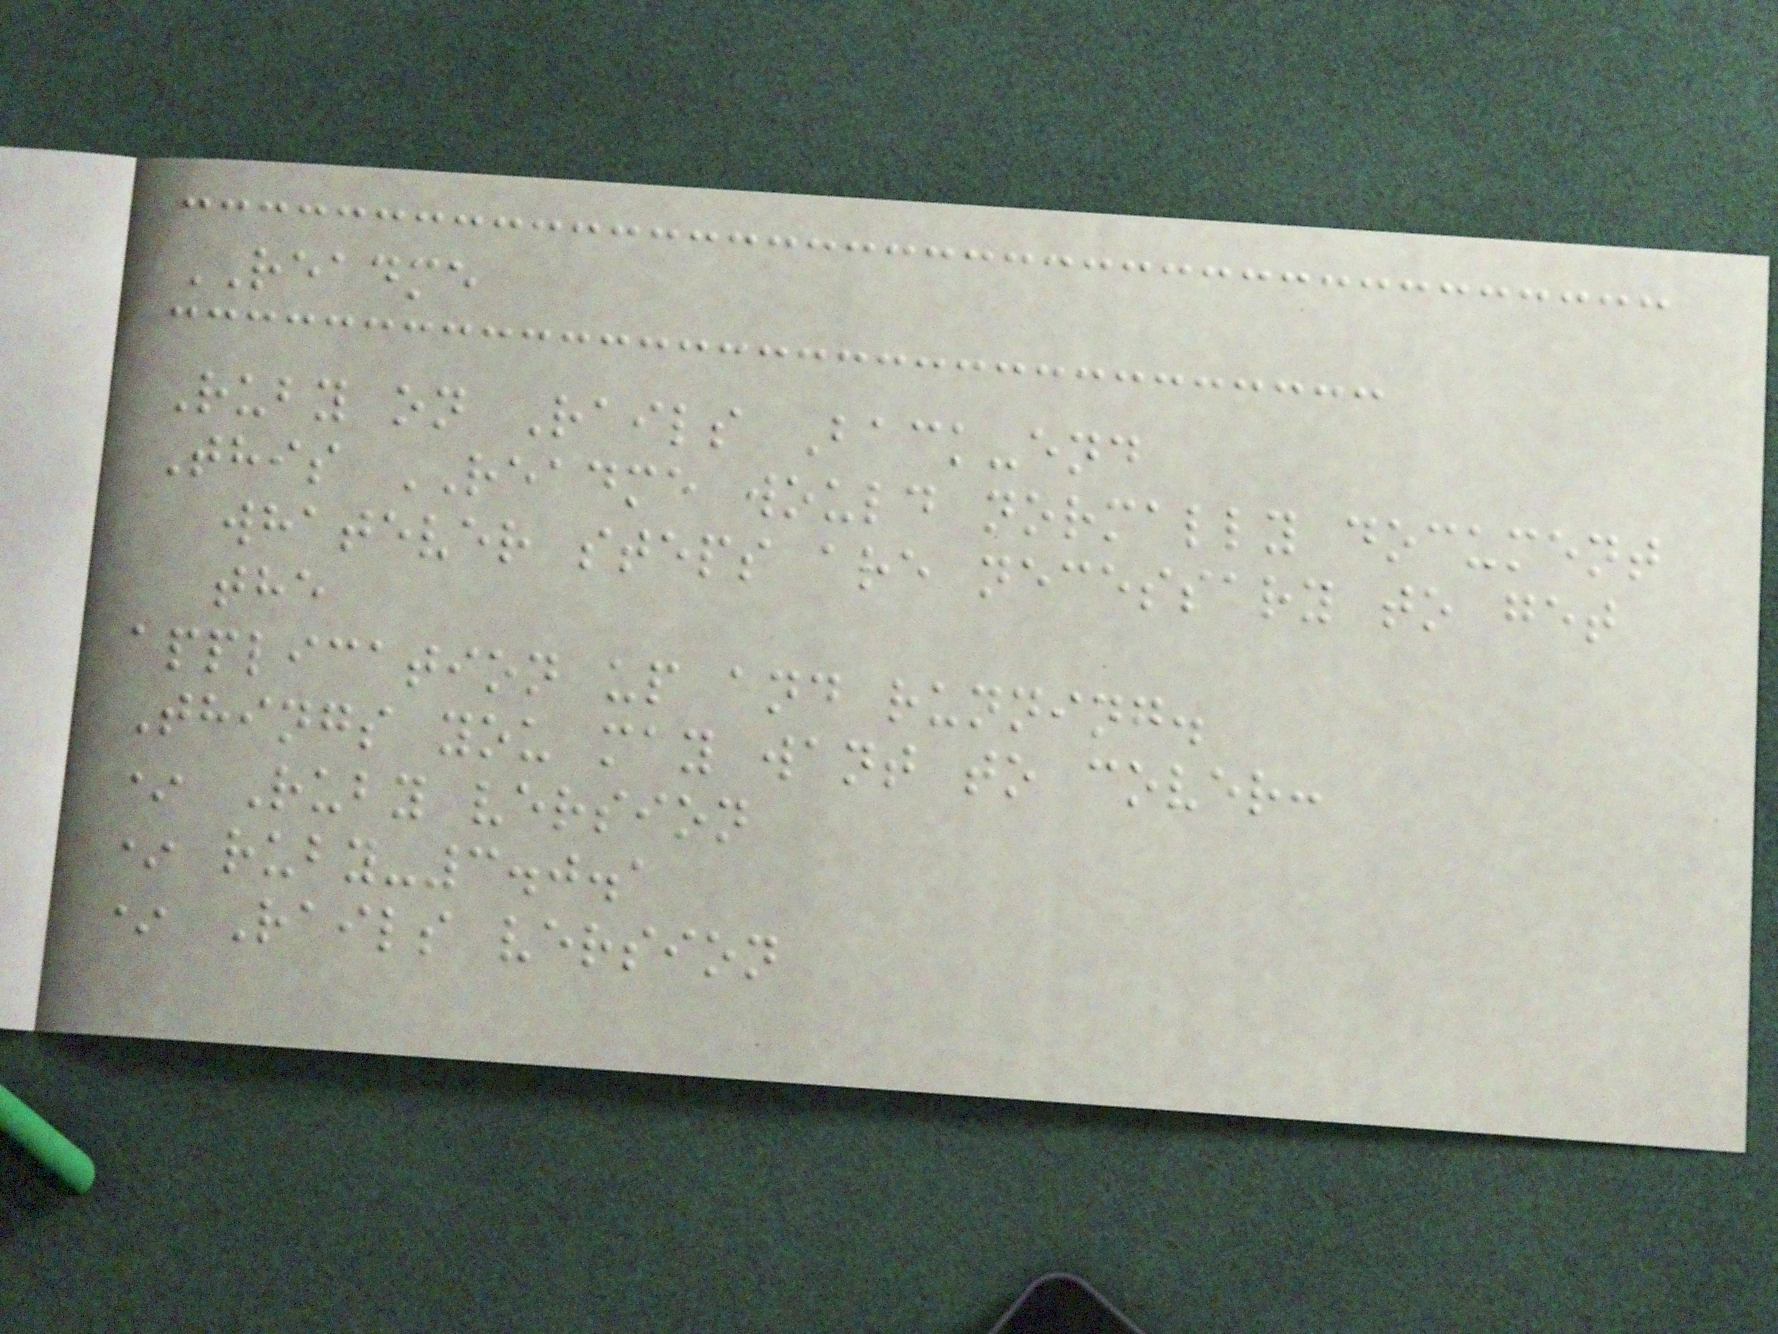README
Ruby on Rails Back-end
This README would normally document
whatever steps are necessary to get
the
application up and running.
Things you may want to cover:
* Ruby version
* ruby-3.0.1
* Rails version
